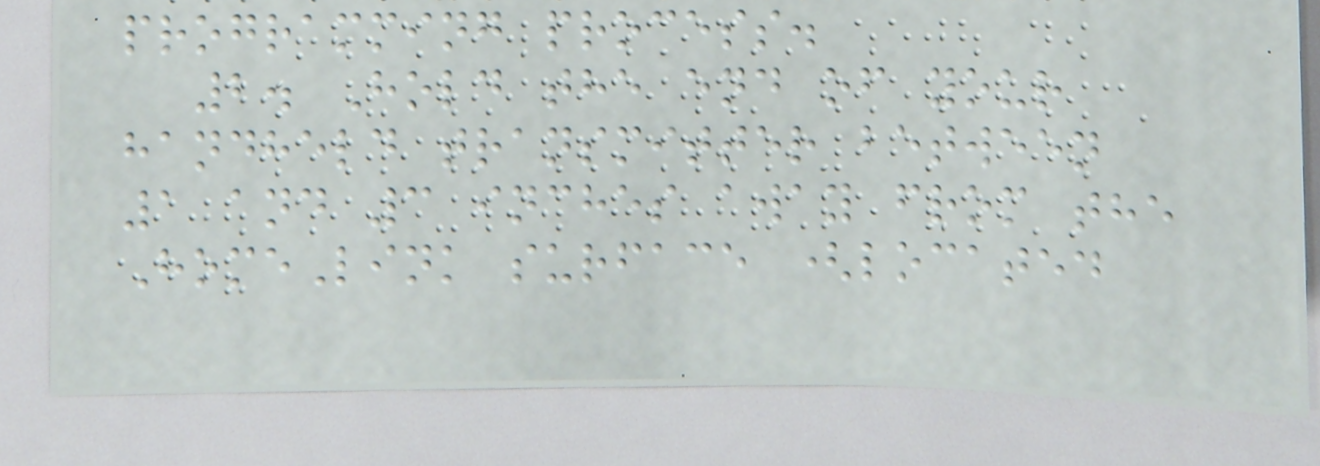programming process.
2. Hold the end of your
handheld transmitter between
1 and 3 inches away from the
HomeLink surface (located
